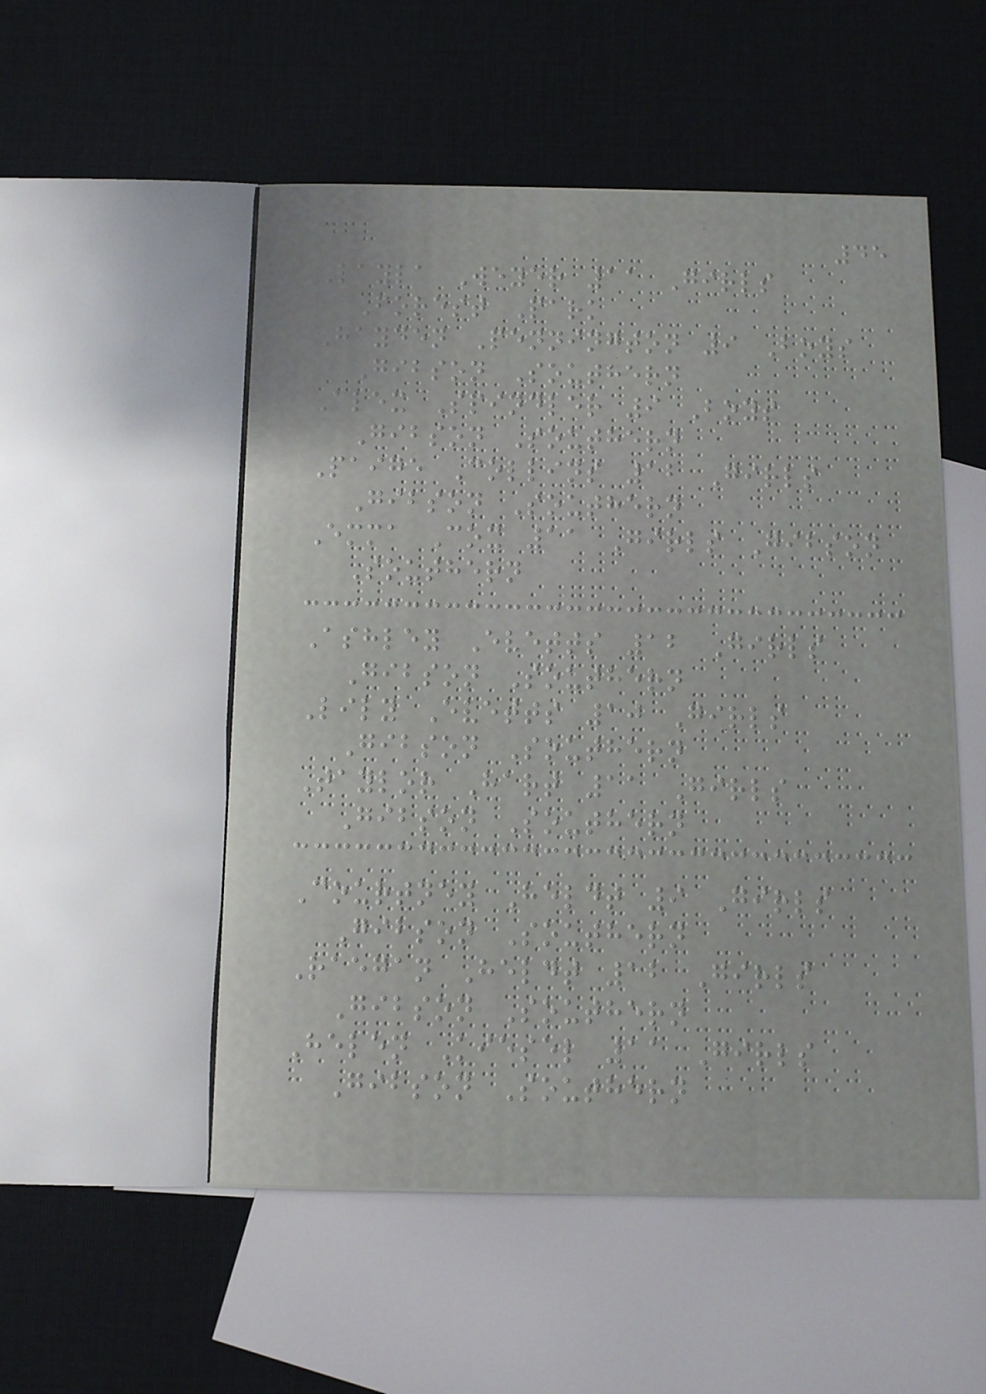45
Layla Weyer 11 Girls
Forest Park
Hayden Pennington 9 Boys
Gibson Southern
Alex Spindler 9 Boys
Gibson Southern
Paige Collins 12 Girls
Gibson Southern
Emma Cox 11 Girls Gibson
Southern
Ashley Evetts 12 Girls
Gibson Southern
Lily Evetts 10 Girls
Gibson Southern
Taylor Hart 11 Girls
Gibson Southern
Courtney Heldt 9 Girls
Gibson Southern
Raegan Heldt 12 Girls
Gibson Southern
Helen Kiesel 11 Girls
Gibson Southern
